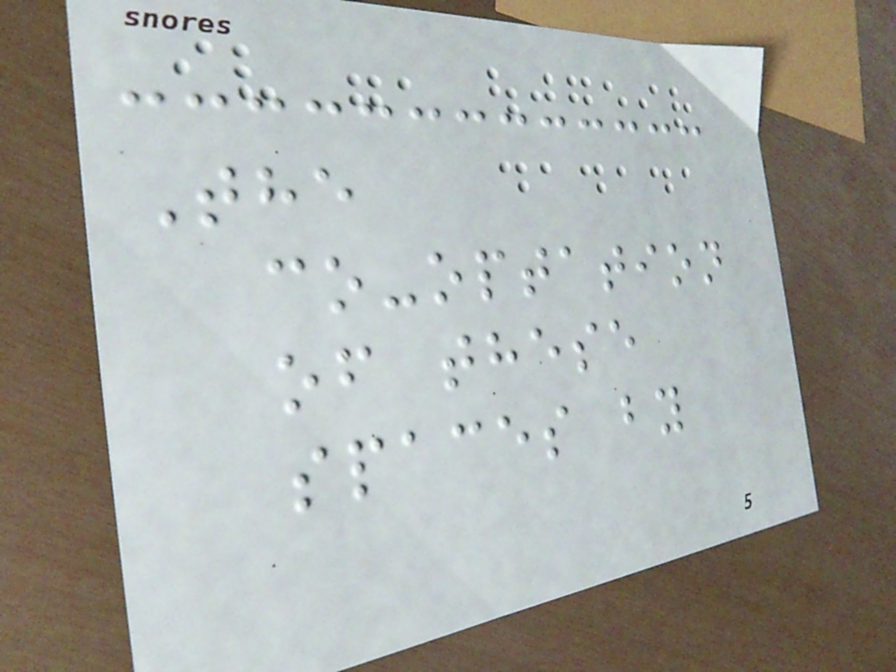The
co-optation
of these
spaces by
